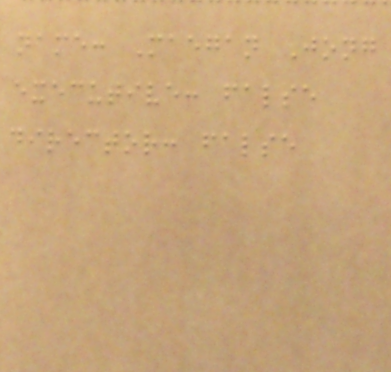name: Maegan Jong
executive: false
director: false
